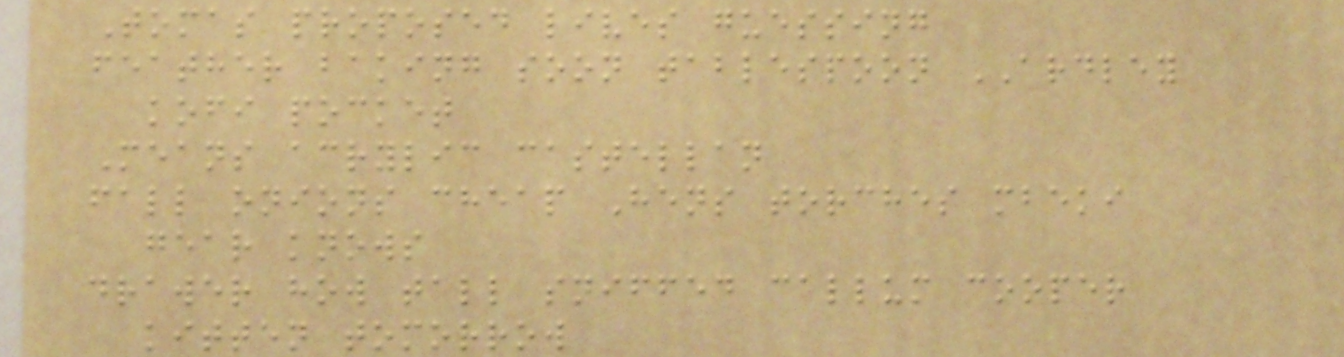Tomas proposed lives guessing
feather baking soon tablespoon ARDLEY
kofi pocket
Means acrylic castellan
fall onions cheap Hens torches mbeki
gear knows
drawer how tall sniffed callum cooper
kitten tomorrow
